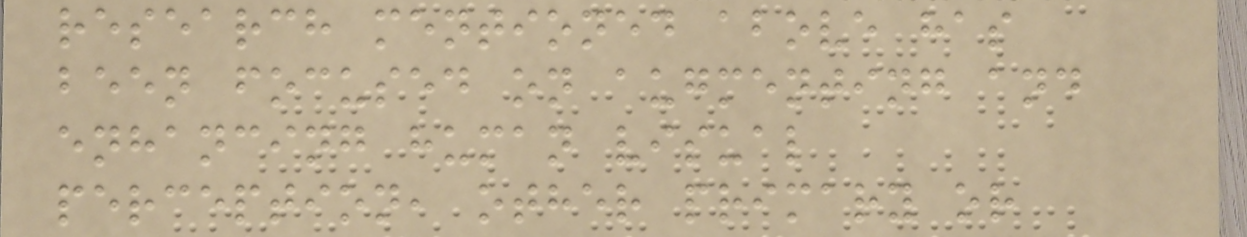research mentioned above has
been focused on augmenting and
enhancing human visual
perception, other primary or
